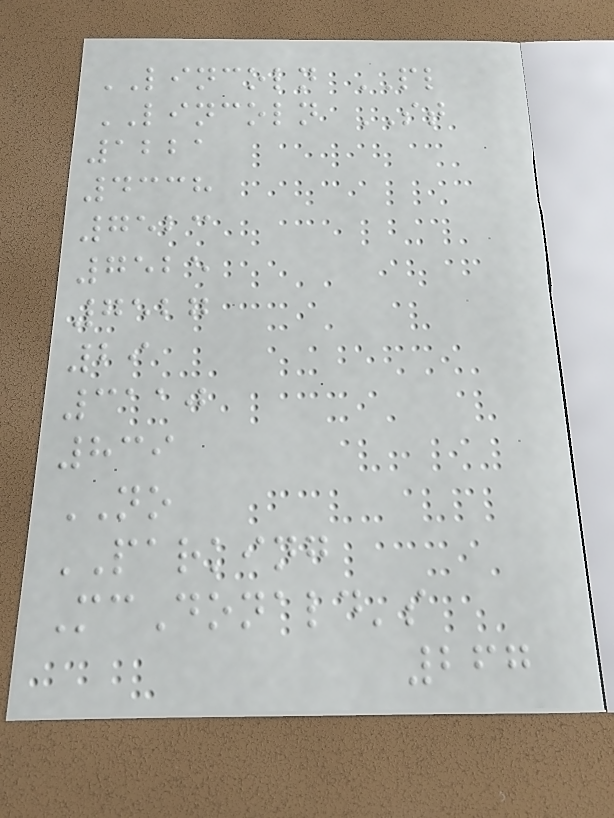LINCOLN PL
LINCOLN ST
1221
4338
7523
7525
7527
29
3110
839
NO
PARKING
McDonald's
267
